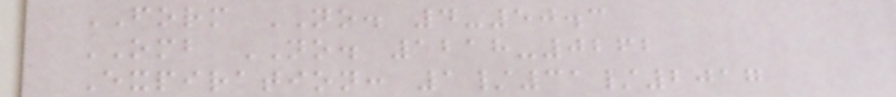FORM NO. 4-50.3
OMB NO. 1218-0262
Expiration: 1/31/2017
